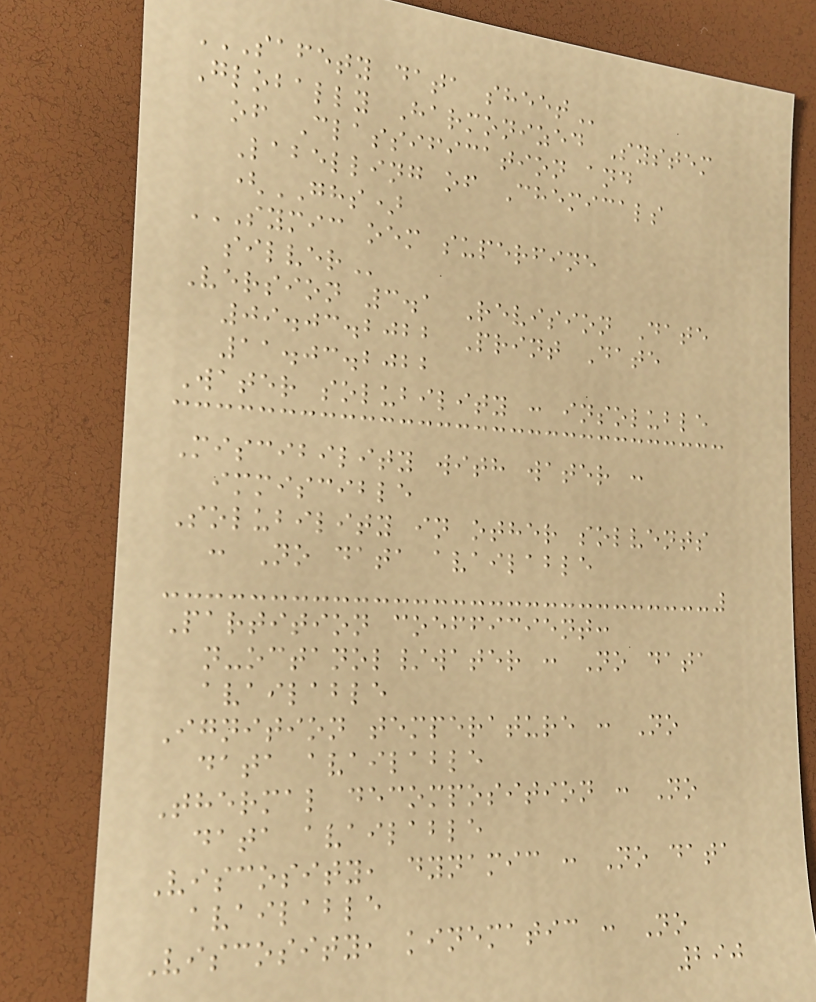SAFETY DATA SHEET
Globally Harmonized System
of Classification and
Labelling of Chemicals
(GHS)
SYMIC OEM SUPERFINE
SILVER
Version 3.1 Revision Date
09.03.2022 Print Date
11.03.2022
Water solubility : insoluble
Miscibility with water :
immiscible
Solubility in other solvents
: No data available
Partition coefficient:
n-octanol/water : No data
available
Ignition temperature : No
data available
Thermal decomposition : No
data available
Viscosity, dynamic : No data
available
Viscosity, kinematic : No
290
